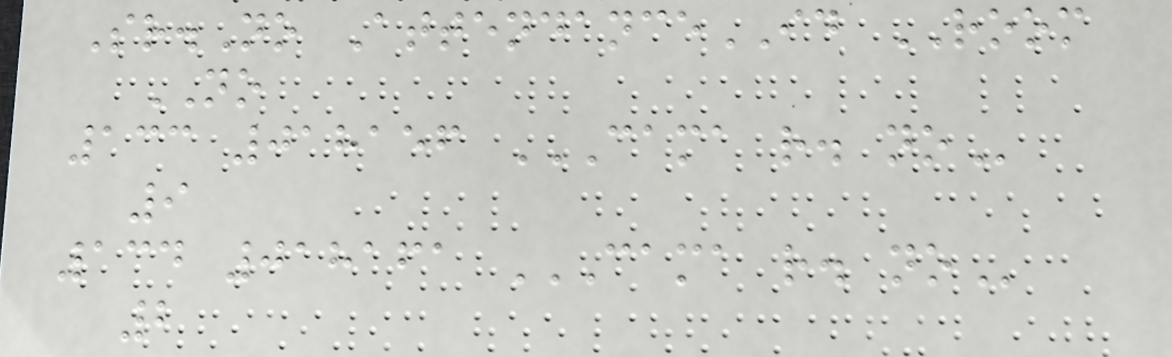Sr.No AttendanceID ROOM
NO
133 018156 CAMA R. NO
9
134 018161 CAMA R. NO
2
